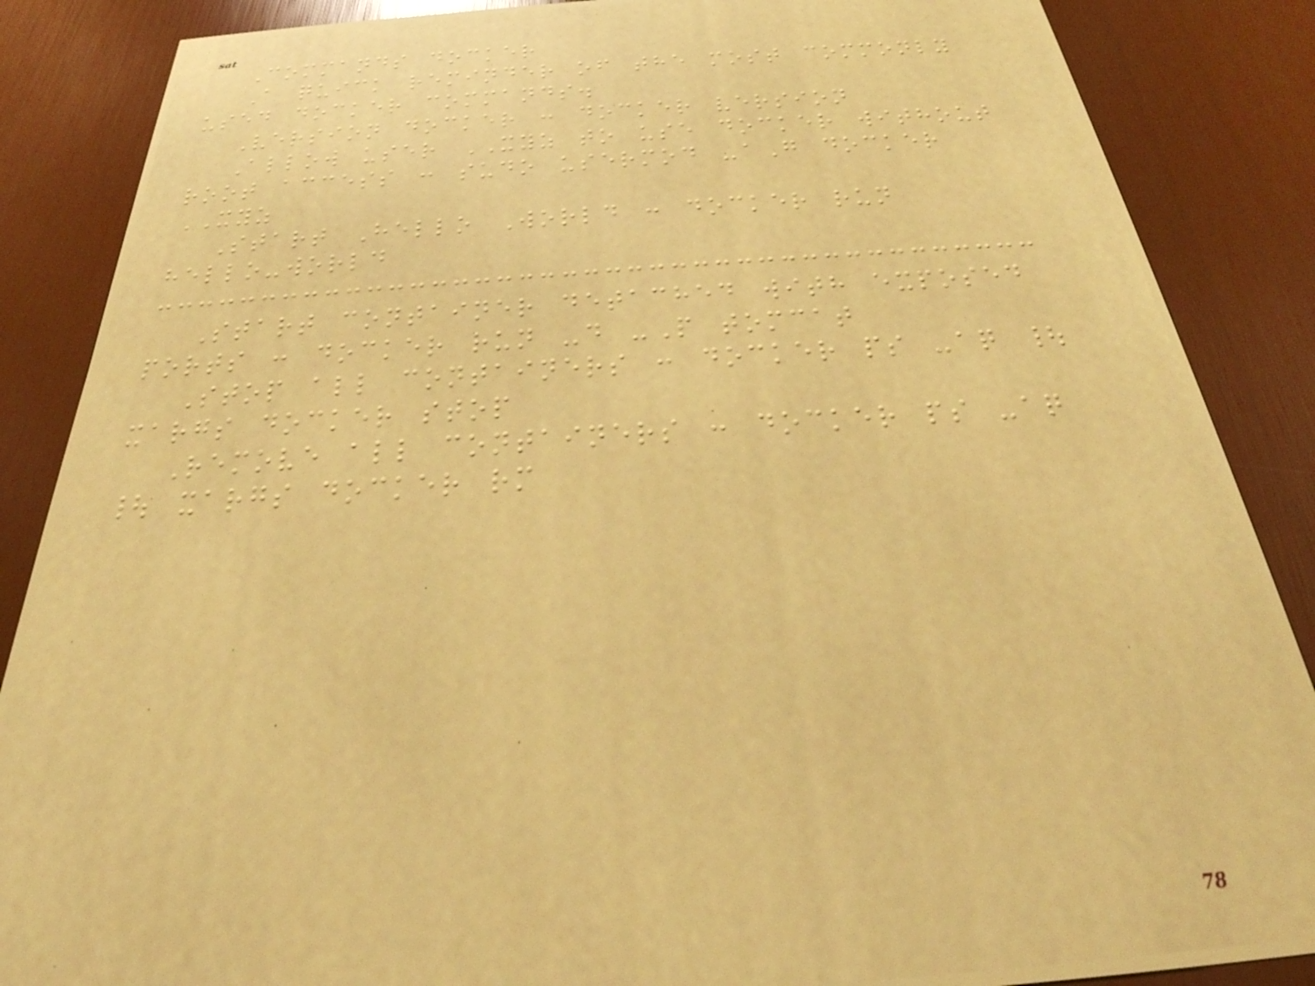Commands docker
A quick reminder of the most commonly
used docker commands.
Version docker : docker version
Allow user XYZ to use docker without
root access : sudo usermod -aG docker
XYZ
Start Hello World : docker run
hello-world
Start container detached with exposed
ports : docker run -d -P tomcat
Stop all containers : docker ps -aq |
xargs docker stop
Remove all containers : docker ps -aq
| xargs docker rm
